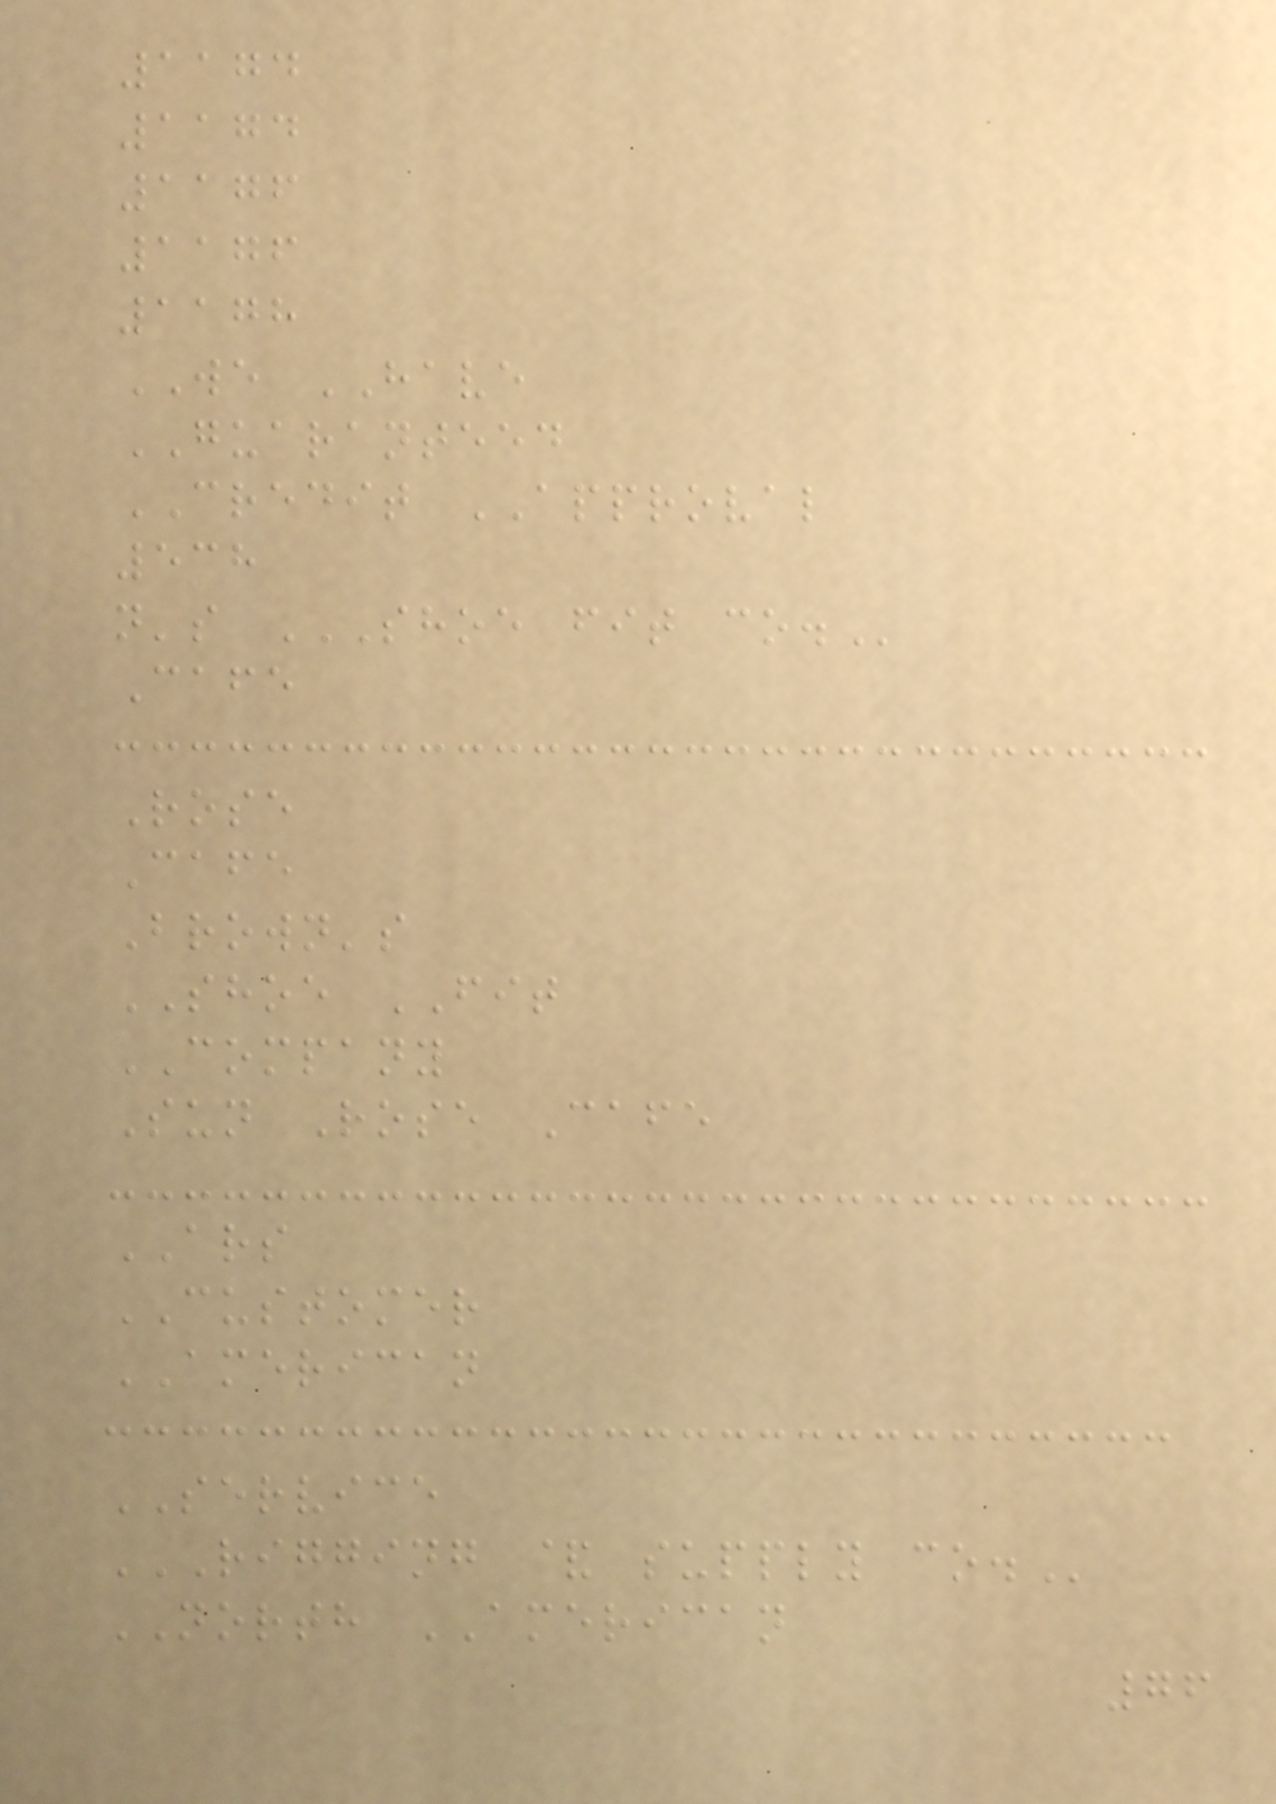1174
1174
1176
1176
1178
WE HAVE
GUARANTEED
CREDIT APPROVAL
538
n's SHOE FIT CO.
Cafe
Rose
Cafe
Brown's
SHOE FIT
COMPANY
Sun Rose Cafe
ARS
CUSTOMER
AMERICAN
SERVICE
RIGGING & SUPPLY CO.
NORTH AMERICAN
76
